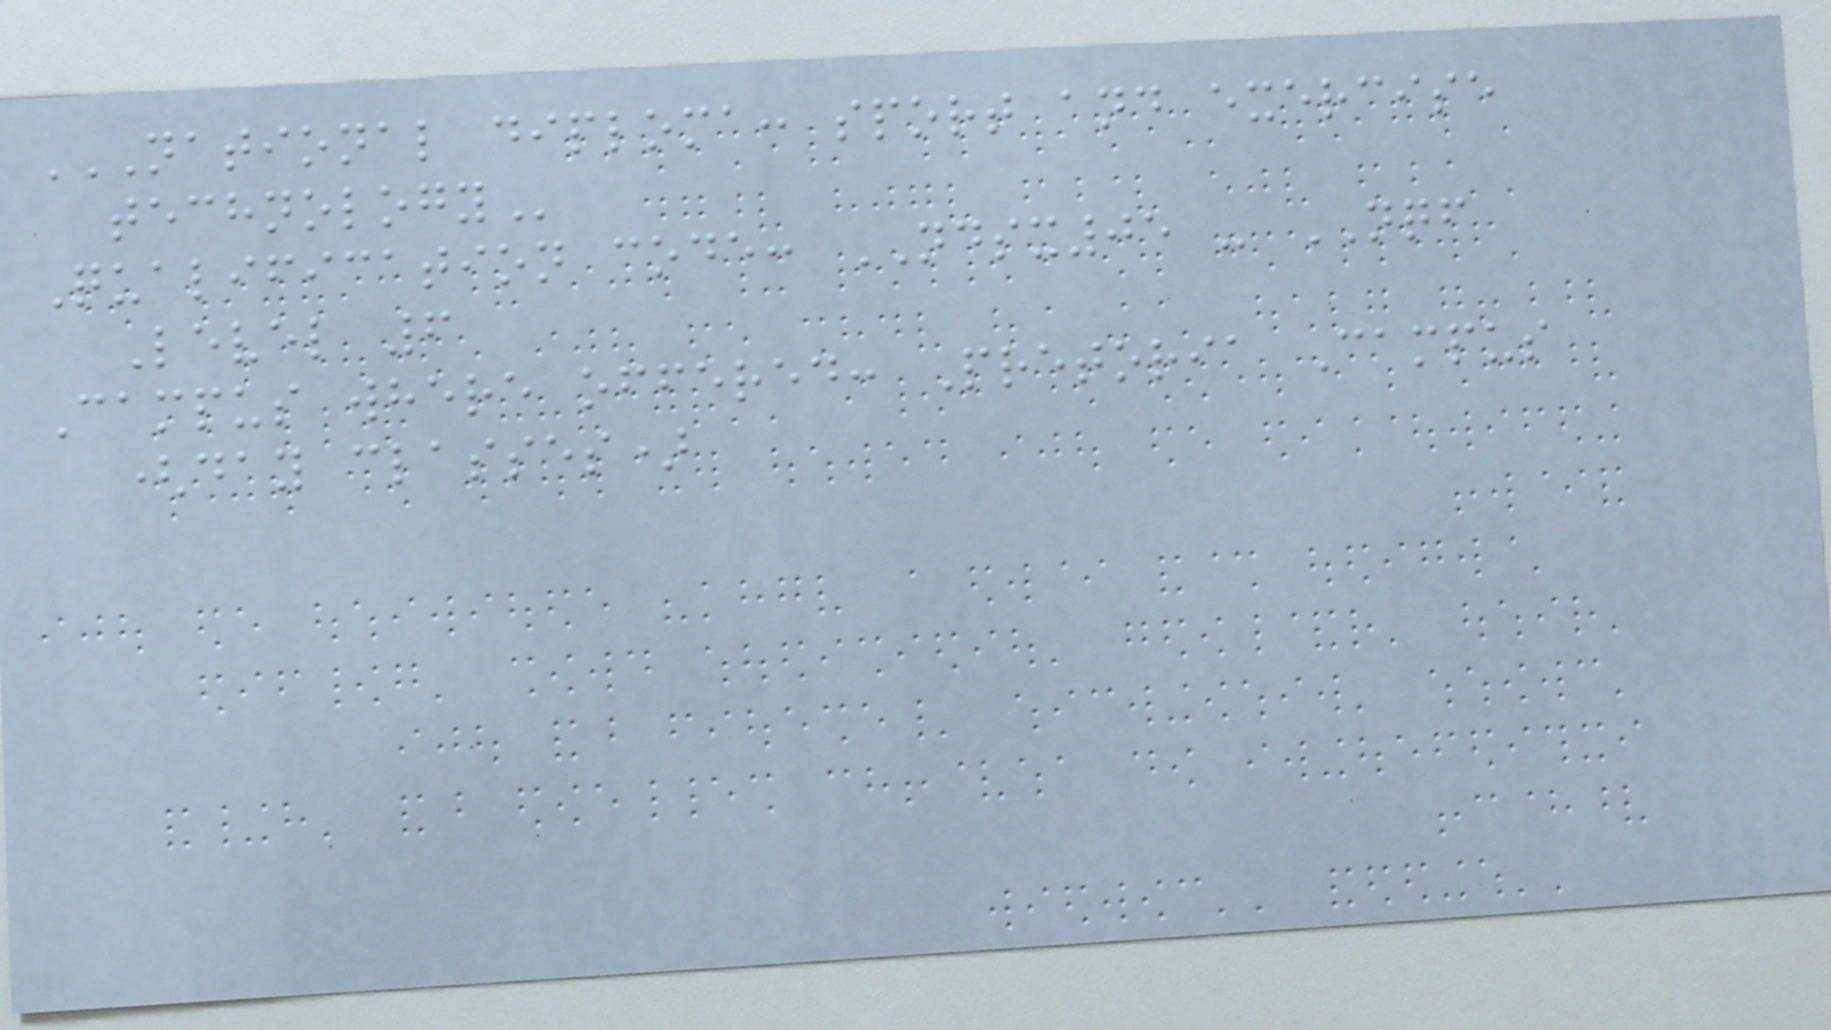NATIONAL DIPLOMA: SPORT AND EXERCISE
TECHNOLOGY
Qualification code: NDSX05 - NQF
Level 6
Campus where offered: Pretoria Campus
(day classes)
